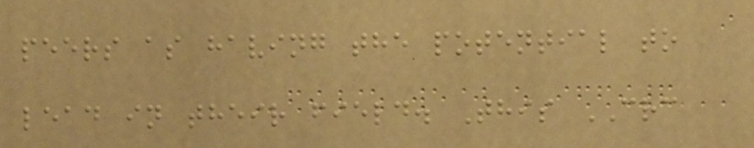peers as having the potential to
lead in their field. This CRC
